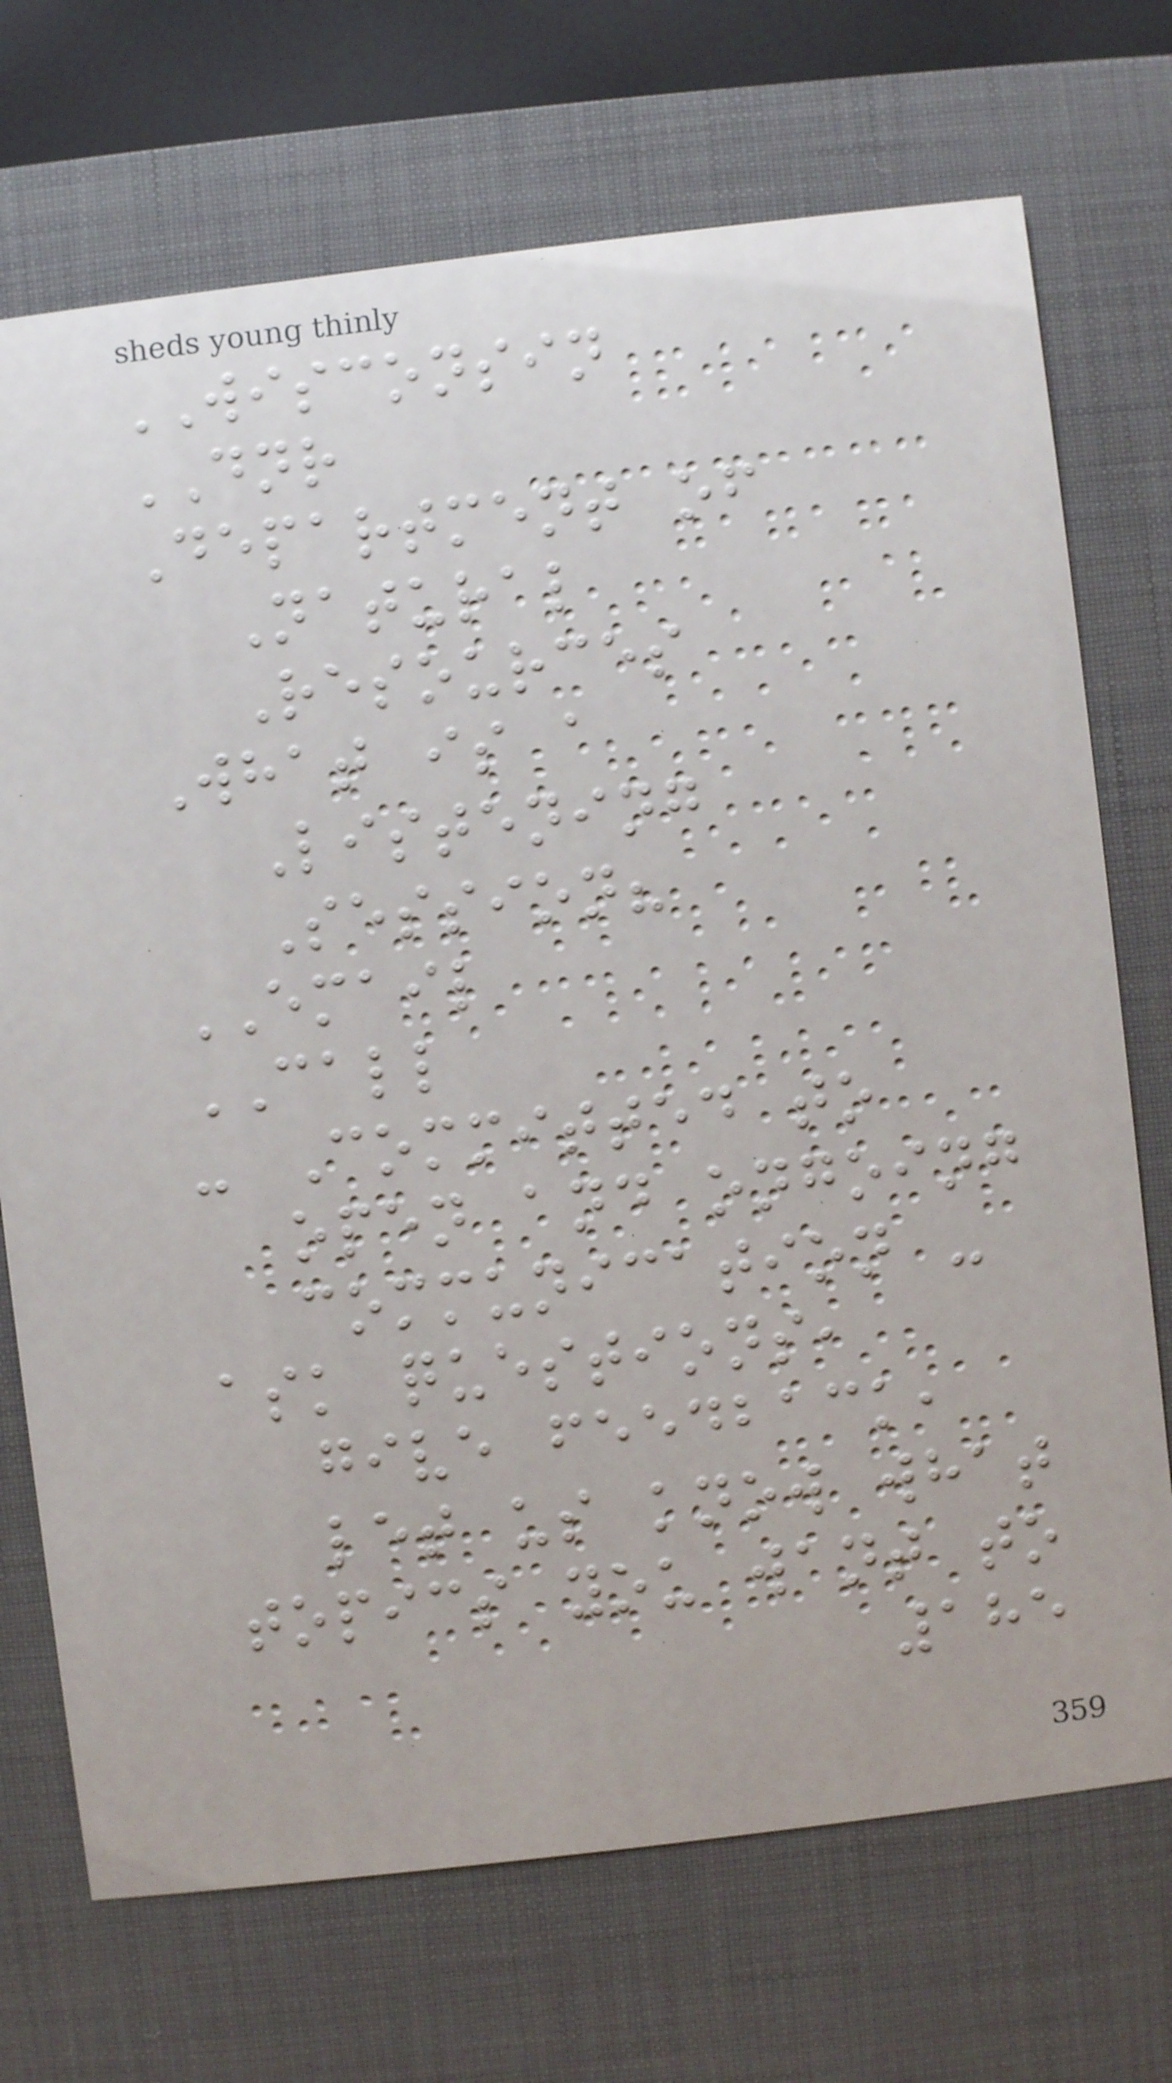WISCONSIN
DNR
Department of
Natural
Resources
What is a
Listening
Session?
EMAIL
CALL
- Committed to
open and ongoing
communication -
ask questions,
give feedback,
let us know what
topics you want to
185
